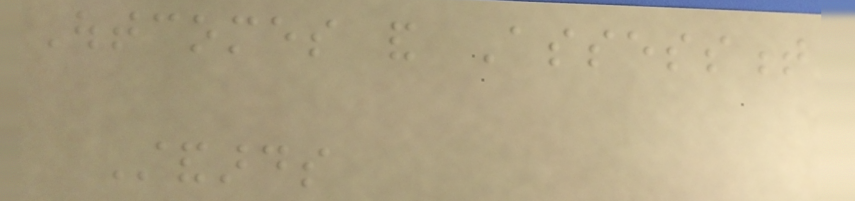Outcomes and Assessment
Standards
